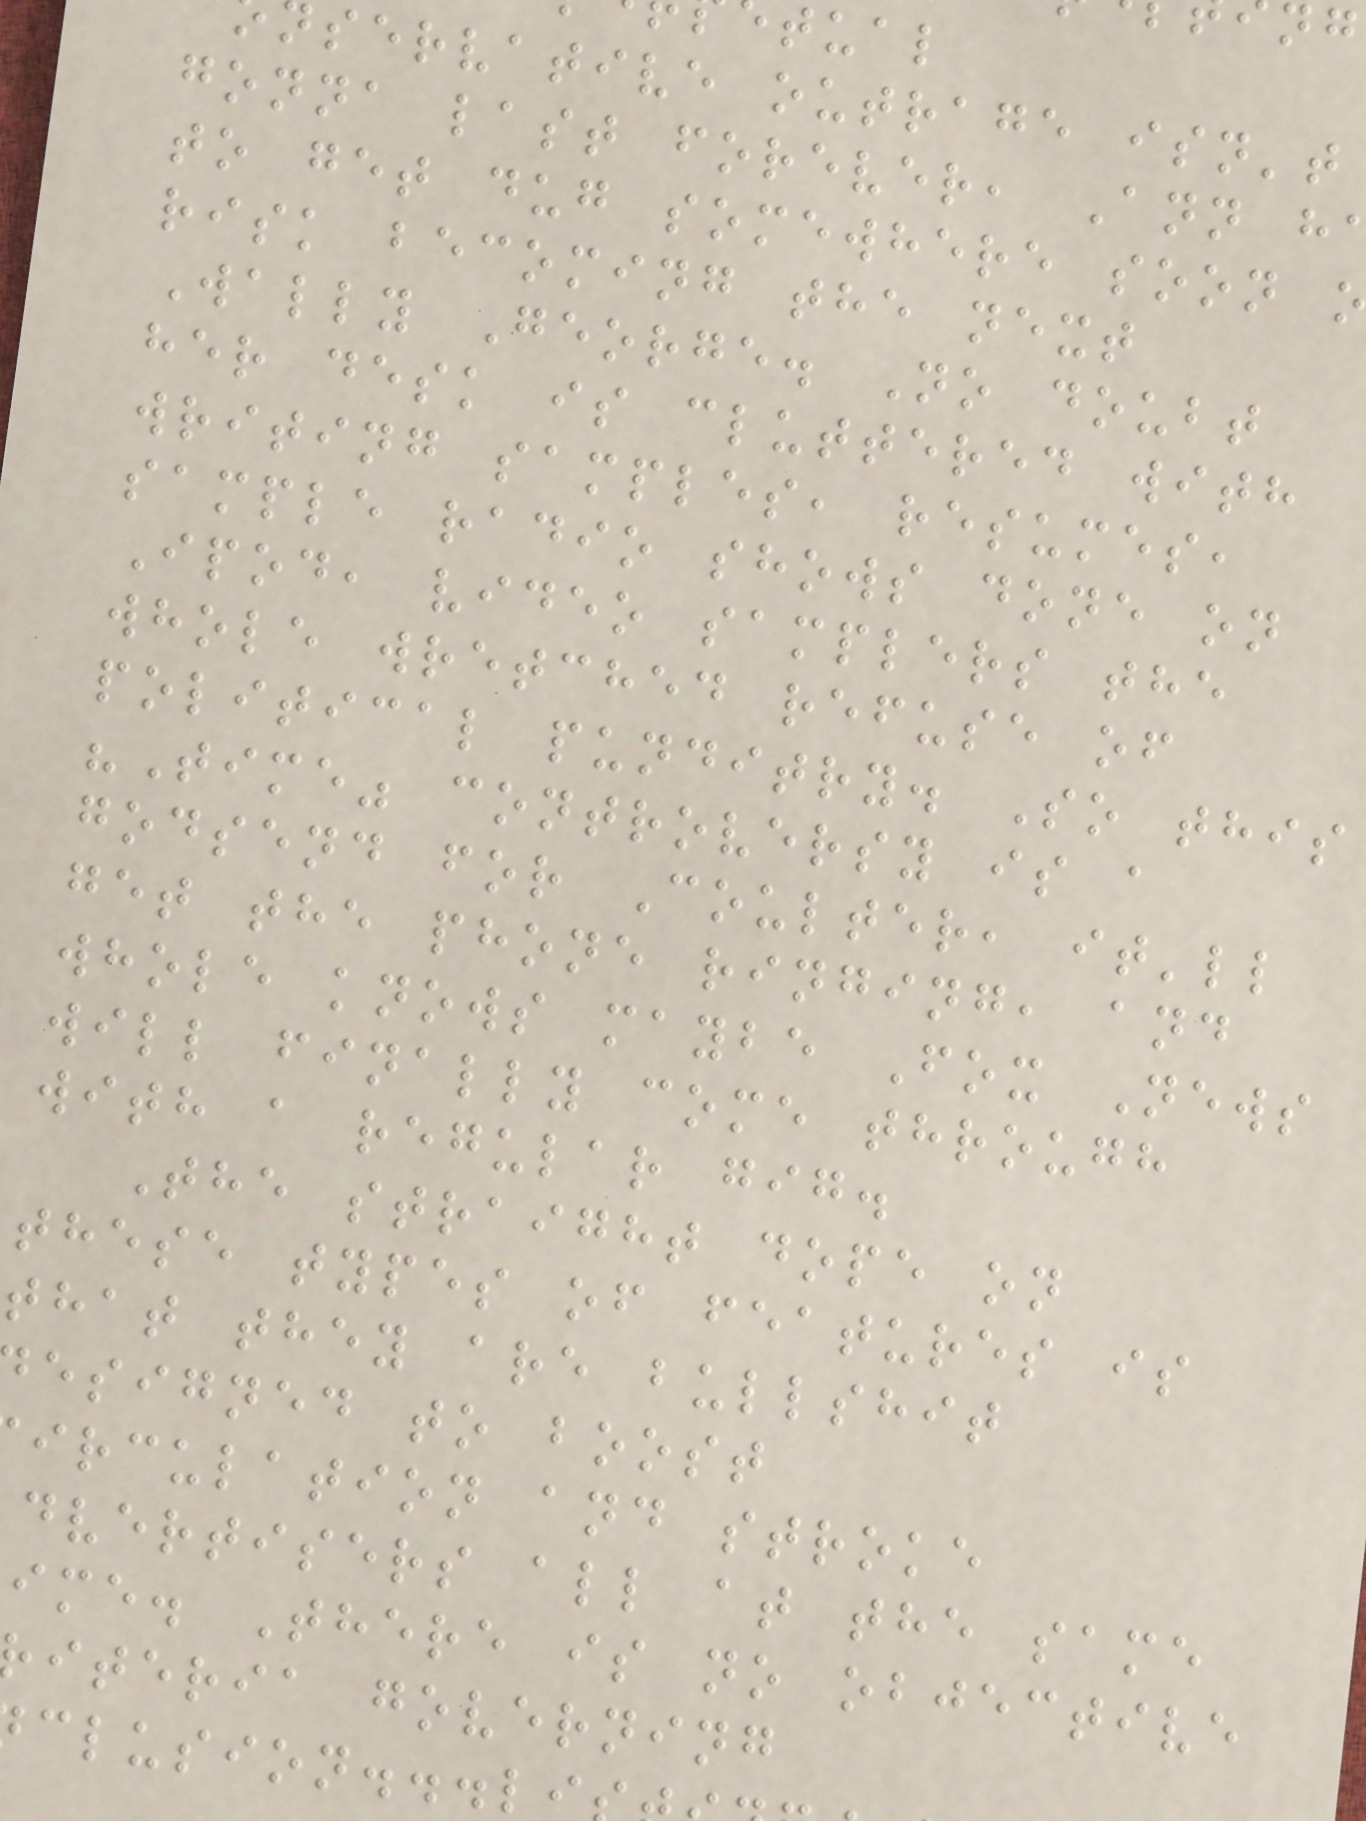servative outrage isn't
gonna last forever, Ann h
to get dug somewhere soon
risk becoming the next
Wally George. No doubt
her desk is cluttered with
writing samples, resumes,
sample radio shows done on
Ipod, video samplers the
whole wretched refuse of
political punditry. So this
"Time" controversy is a
godsend for Coulter, it'll
get the phone ringing, and
whole knows maybe Fox News
will finally come through
with a regular gig.
The straight dope on
these types of features is
that they are bullshit
esigned to boost
irculation and stroke
dvertisers all at the same
ime. There is no objective
iteria governing
